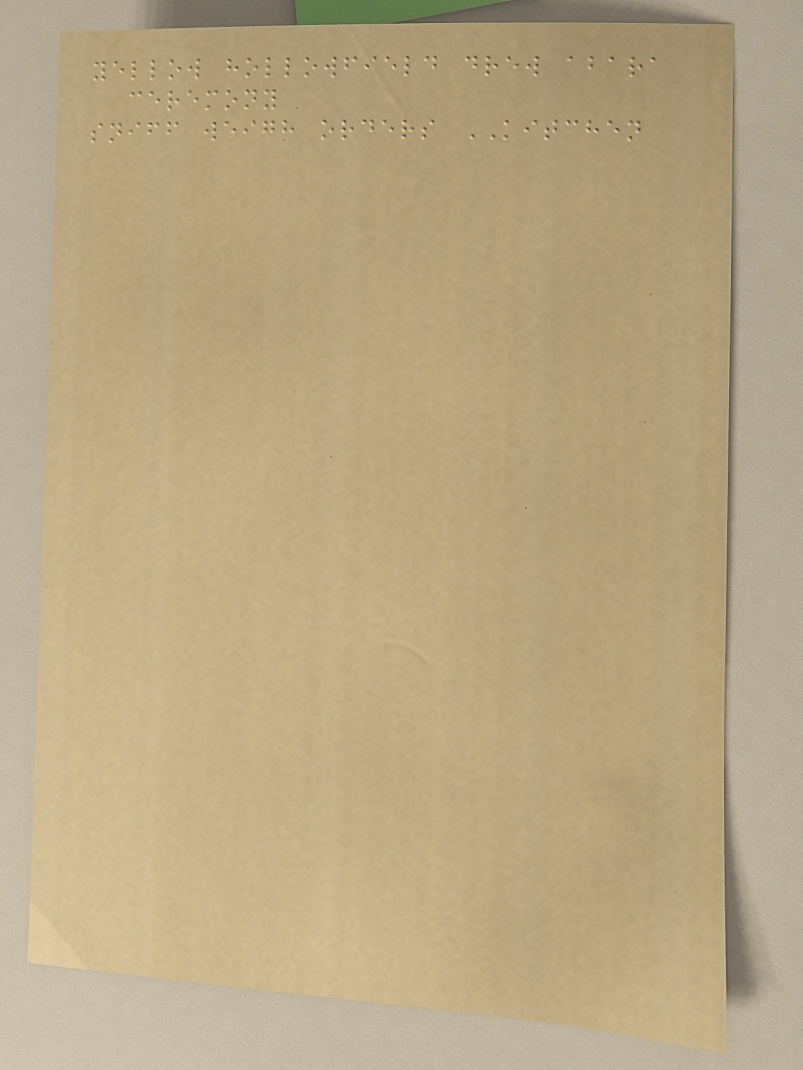yellow hollowfield drew abara
ceremony
sniff weigh orders KITCHEN
